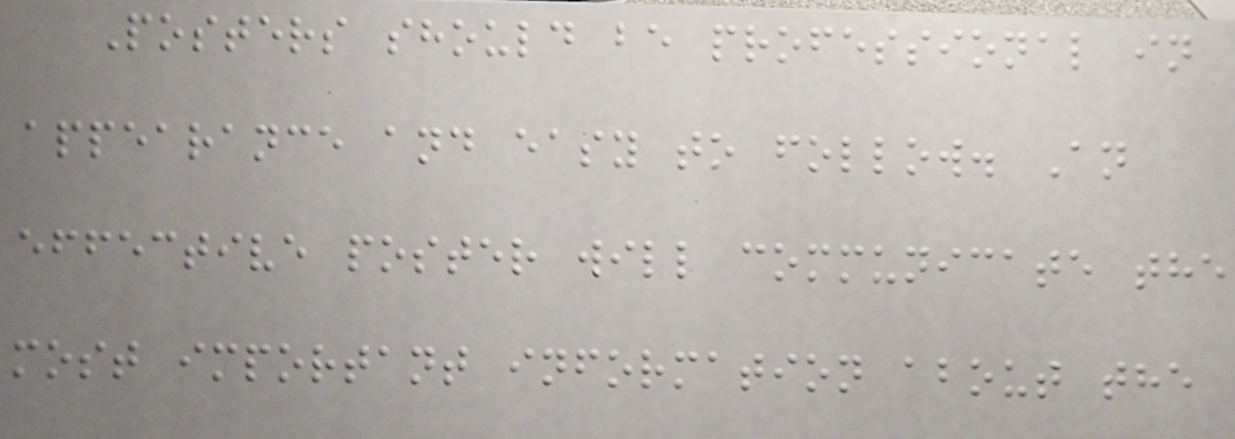Posters should be professional in
appearance and easy to follow. An
effective poster will communicate the
most important information about the
